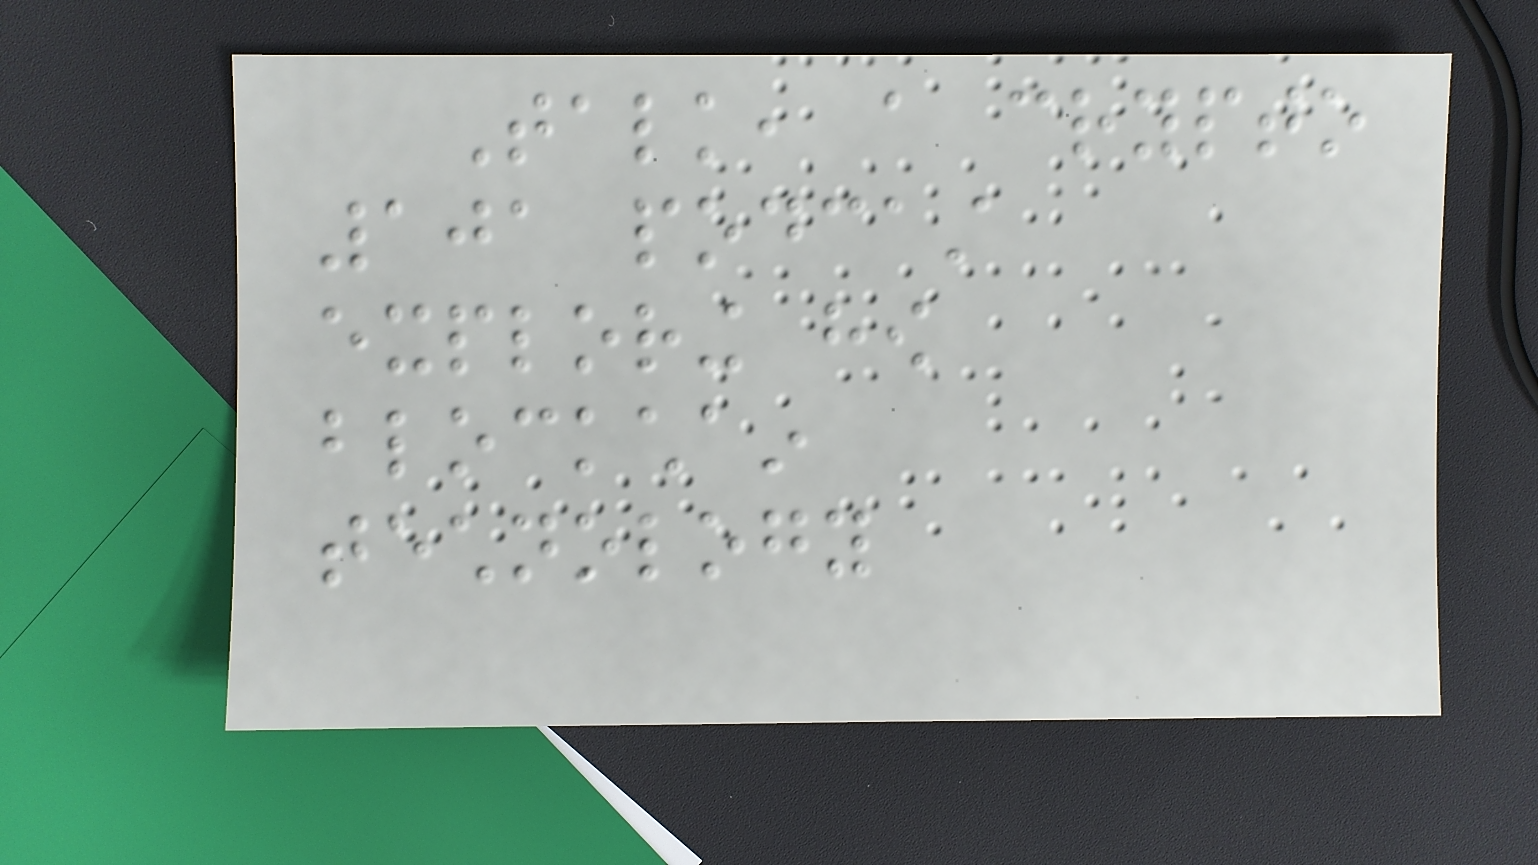Talk, a crypto
101 podcast
exploring how
blockchain
technology
